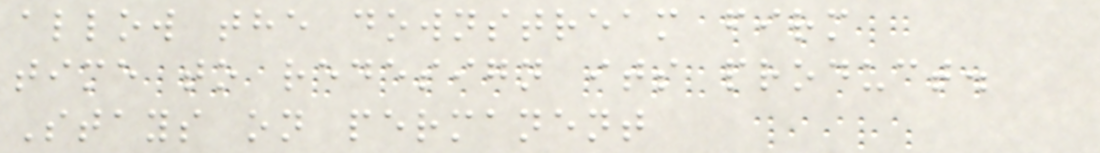allow the downstream firm
time to redesign its product.
Stays on permanent
